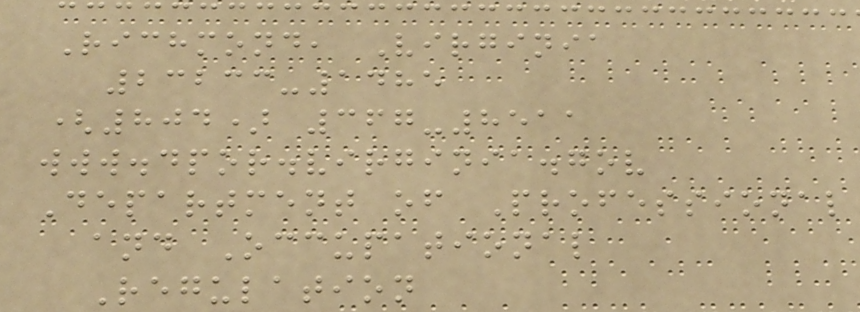Richmond, Virginia
23233-1485
(804) 367-8511
www.dpor.virginia.gov
Department of Professional
and Occupational
Regulation
